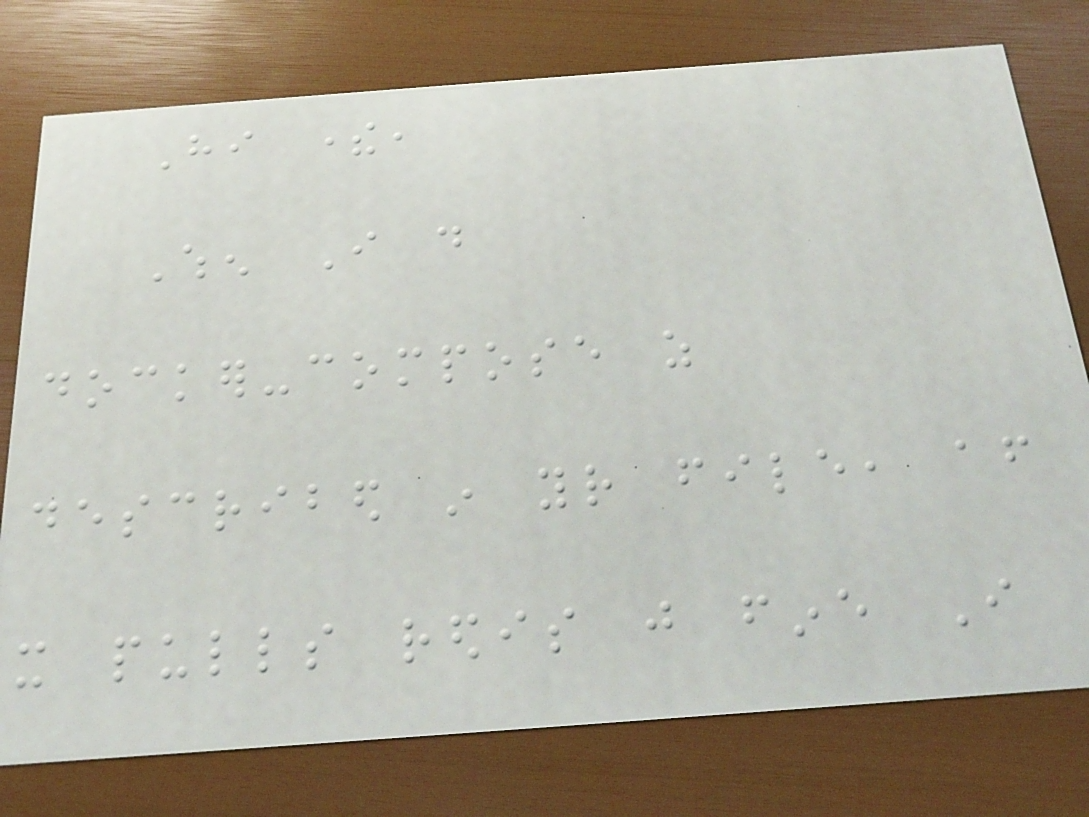Hi there,
When I do
docker-compose as
described in your file, after
it pulls redis just fine I
